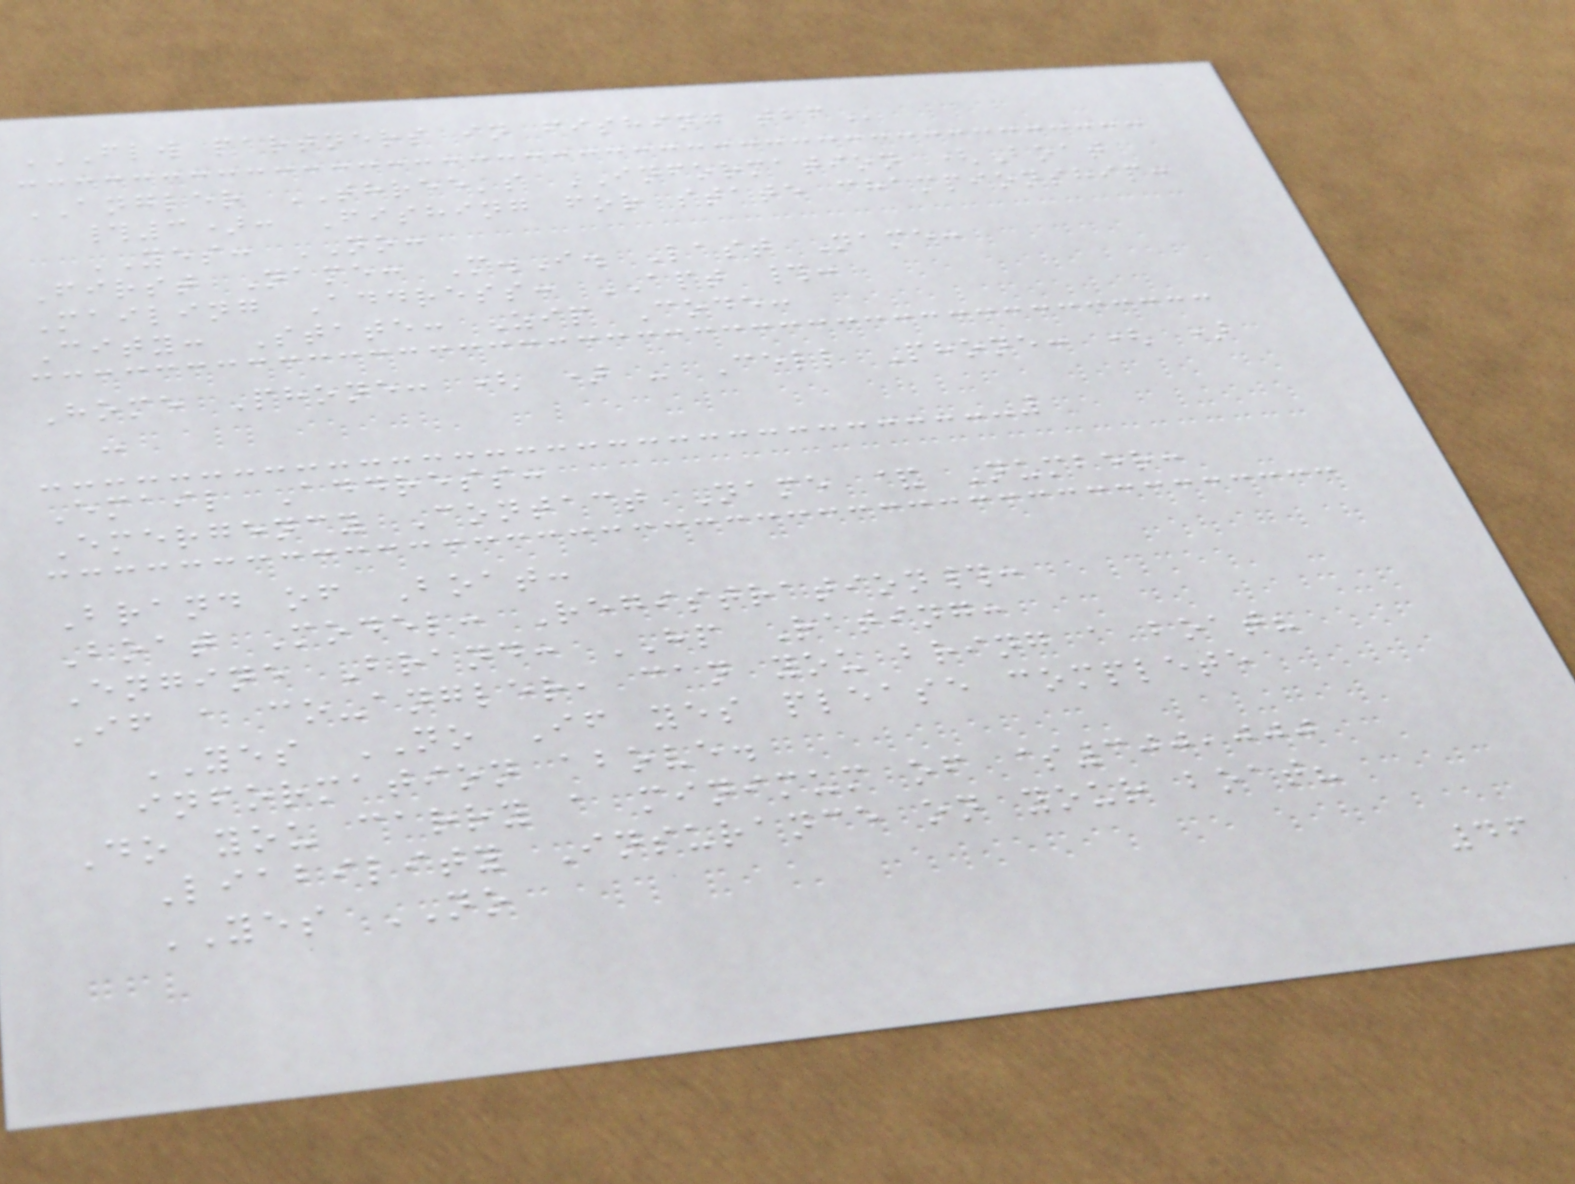FLW PARTNERS IN FISHING TBF
ANGLER THREE's INFORMATION (Boat
#3): Fishing for state championship:
YES: NO:
First Name: M.I. Last Name:
Mailing Address: APT #:
City: State: Zip Code:
Home Phone: ( ) - Cell Phone: ( )
-
Email Address:
Emergency Contact Name & Number:
Brand of Boat:
Boat Model: Registration#:
Engine Brand: HP Rating:
If a co-angler, can you bring a boat?
YES NO If yes please complete
information above.
Do you carry a minimum of $300,000
Liability Insurance on your boat?
YES NO
46
